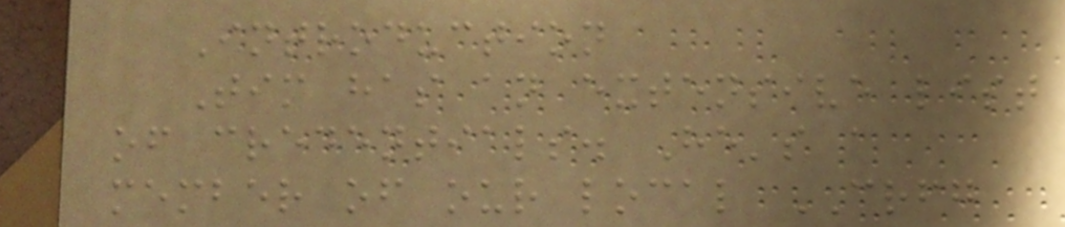Introduction
Tim has an extensive list
of credentials. He's a
member of our local CRFG
